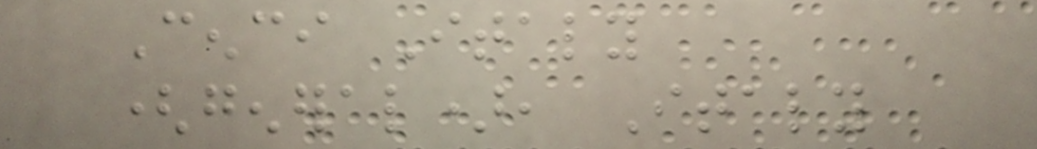Cenci Italy
(general), Italy
